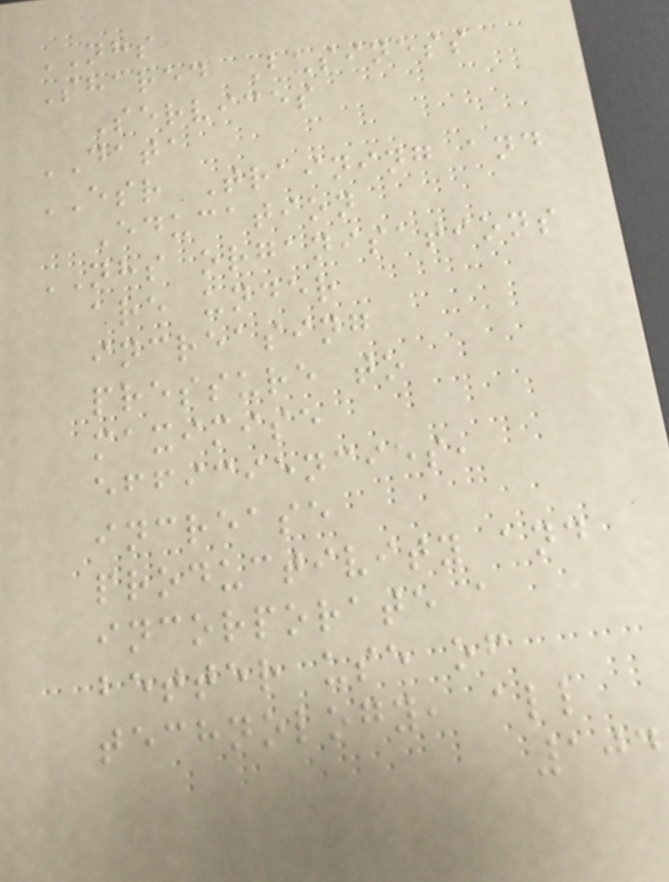NHS
Shared Business
Services
DATA
ESR Training and
Education
NHS organisations
are under
increasing
pressure to
maximise
efficiencies,
increase
productivity and
incorporate a
better use of
technology, all
104
